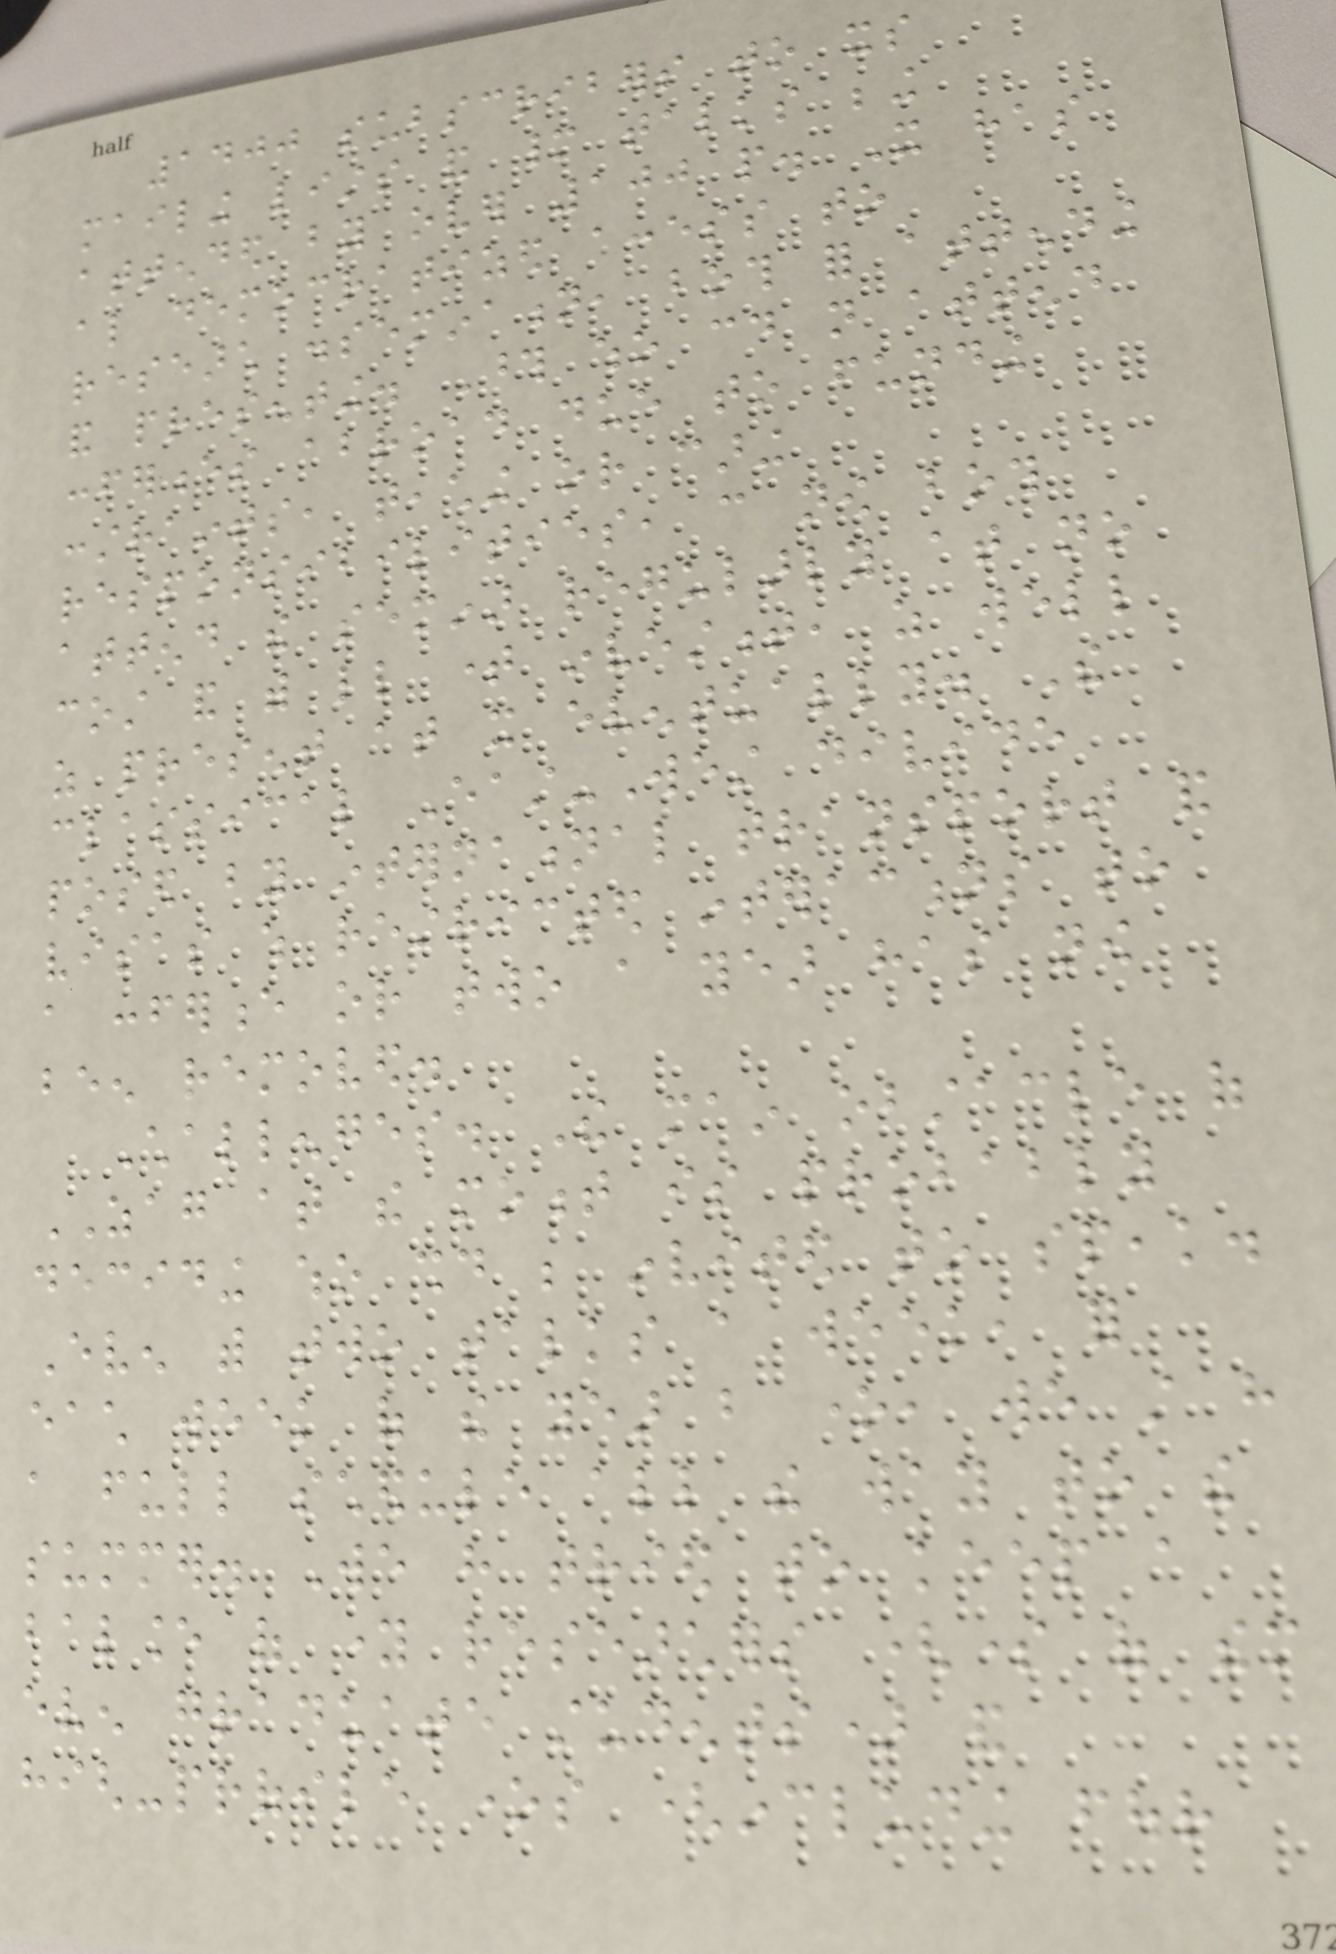1400 subscribers to its
mailing lists and many talks being
attended by over 100 people. It has
also democratized access to
research dissemination, both for attending
and presenting. Those who could not attend
conferences abroad due to funding
constraints, teaching or caring
responsibilities, can now both
attend the seminar regularly at no
cost and with little time investment, as well
as present at it eventually. The
classical East-West divide
posed by international transport and
visas which restricted interactions to
a conference or two a year has now
been removed.
Challenges. The main obstacle of
ZAG at the moment is probably
deciding who should be invited to speak.
Even with two talks a week, for
each week of the year but one, we still have
a full schedule all the way to the
summer. We have tried to keep a
balance of young researchers (some of them
even graduate students) and
high-profile ones (including four
